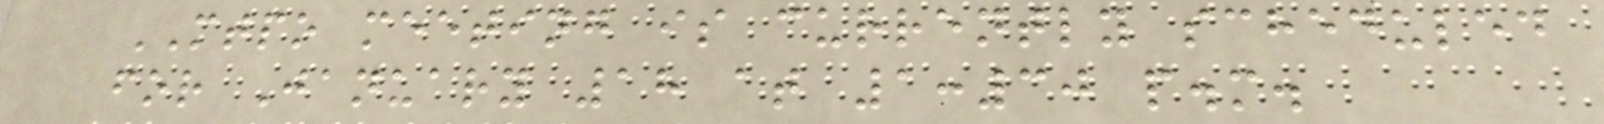MTPO meeting is currently scheduled
for January 18 at 1:30 p.m.
